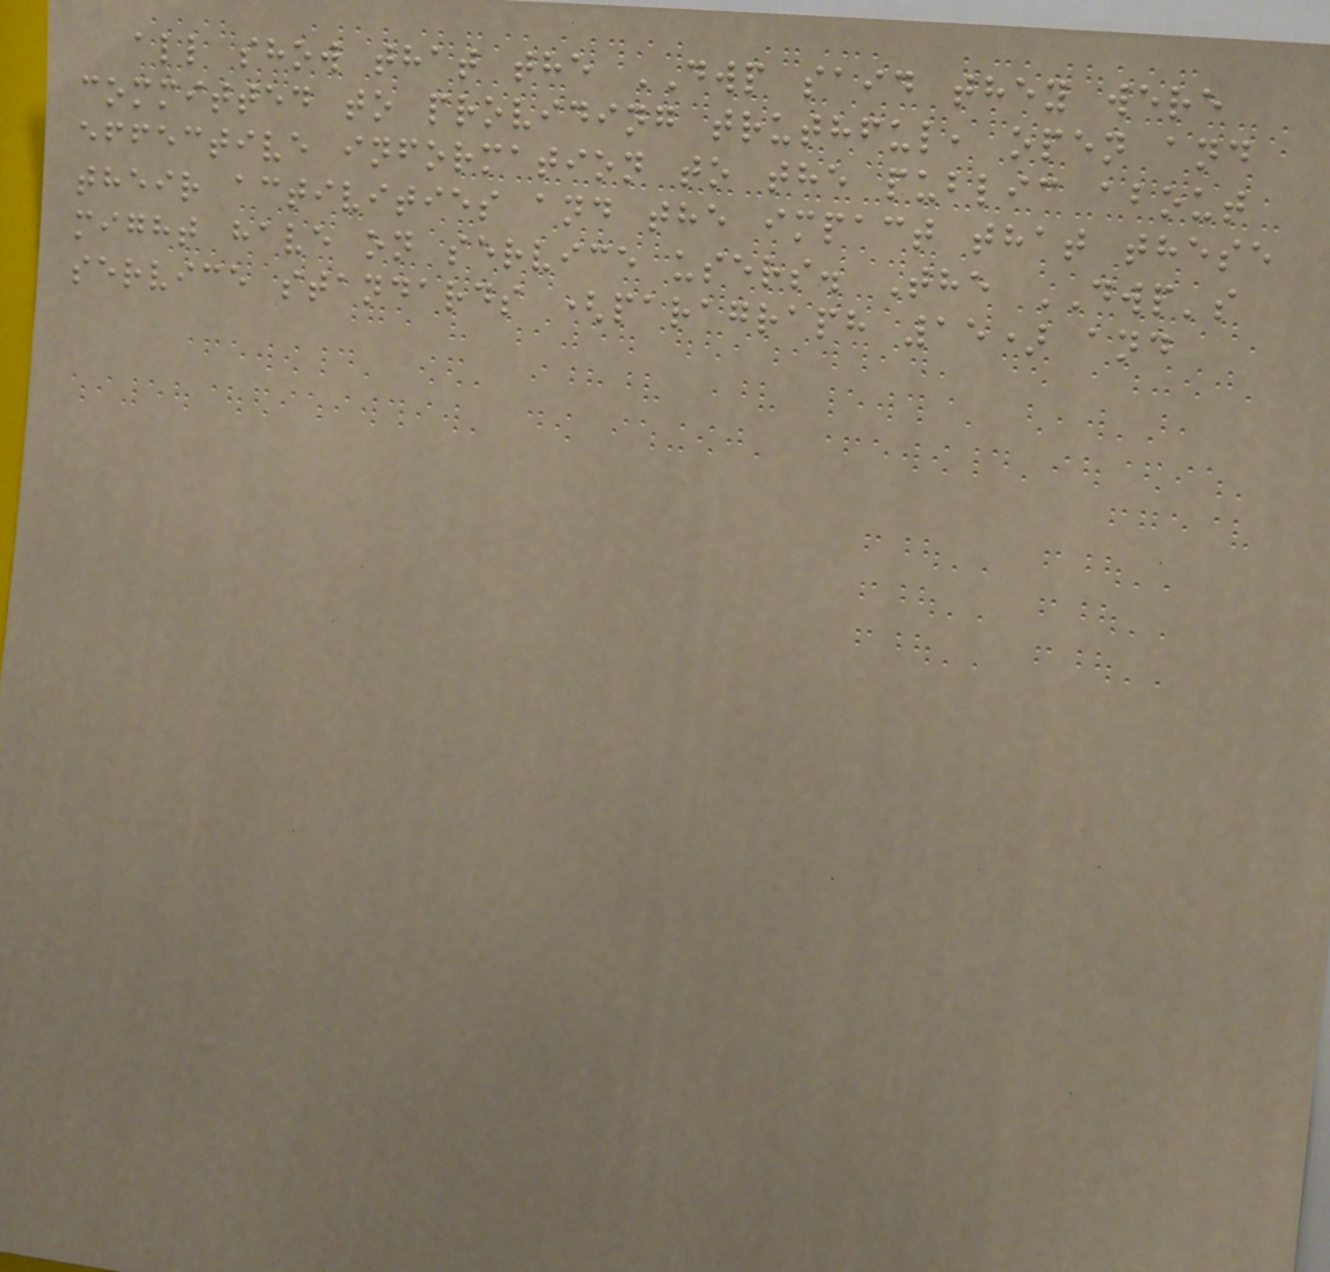all show that the DWP said they were
committed to providing truthful, open and
effective information to the public about
their activities and the impact that these
might have on service users. The DWP's
service standards (paragraph 15) and
